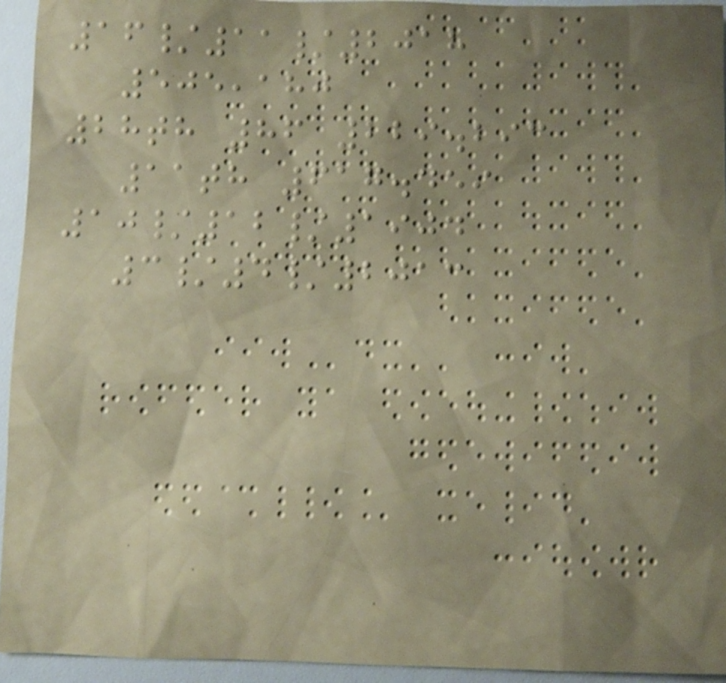16/11/2018
505,180
28th 86 229.293
11th 617.459
10/12/1904
3/4/2013
